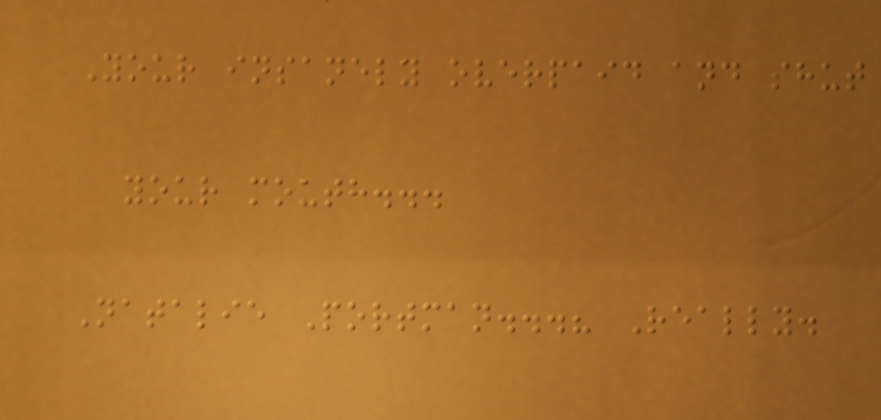Your insanely overpaid and shut
your mouth...
Natalie Portman...? Really.
